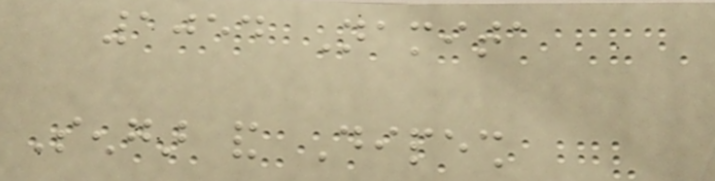1054 Namita
Sengar and Dipesh
